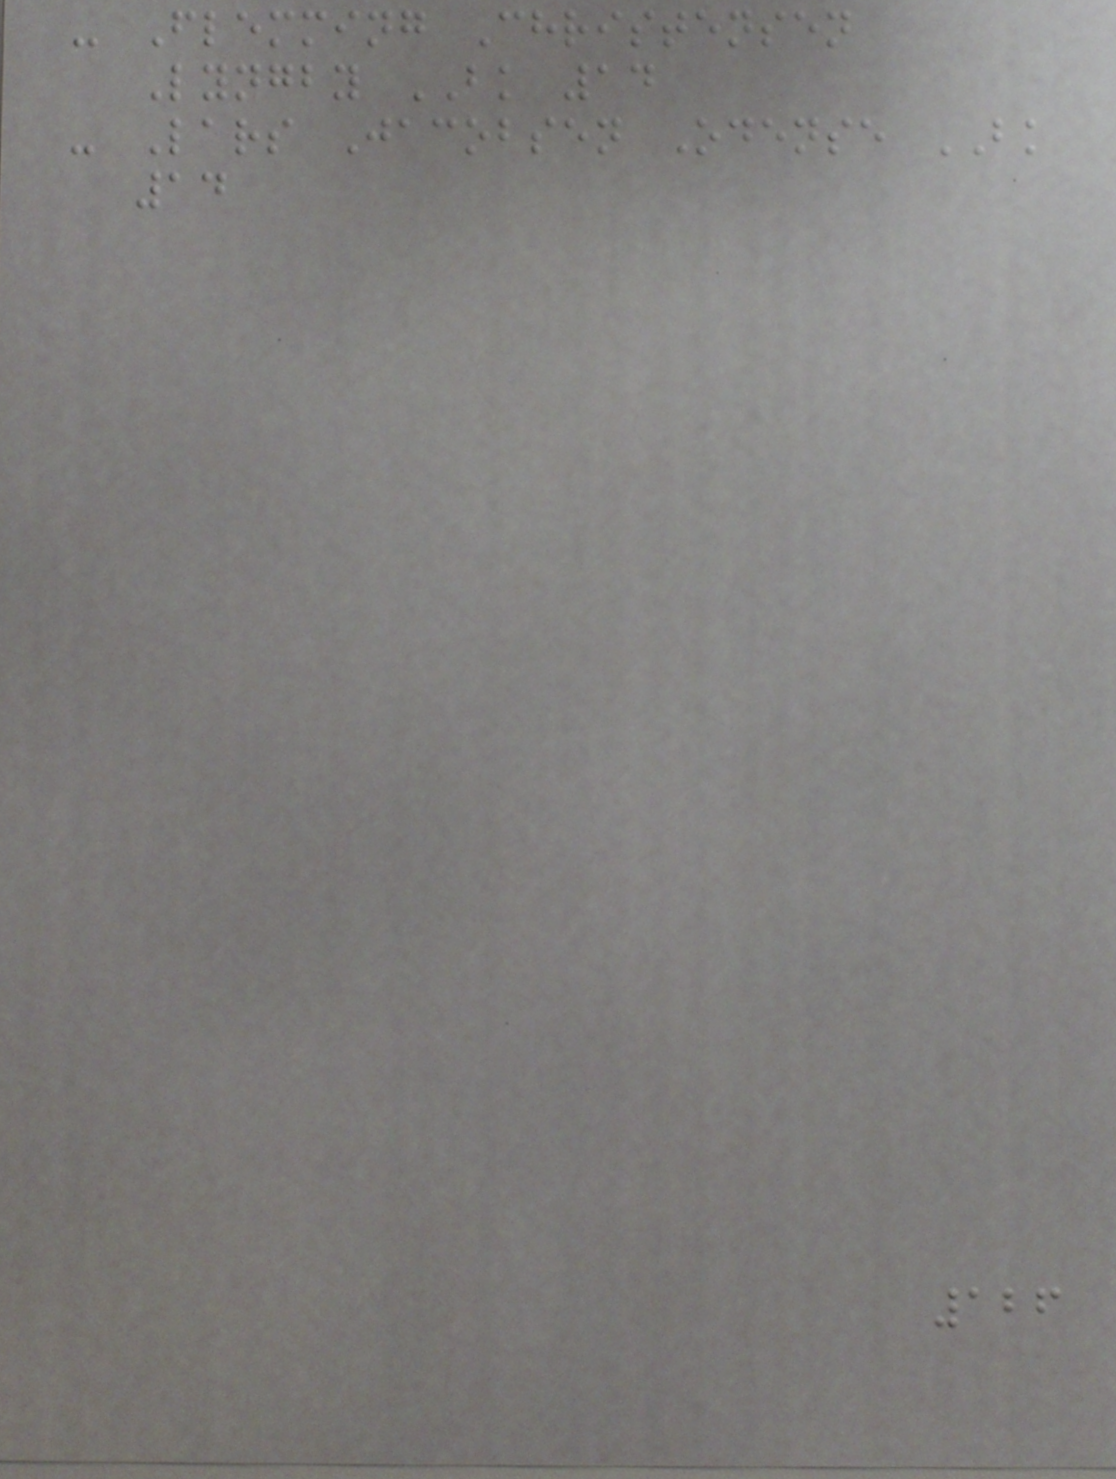- Flemming Christensen
Lyngby BK 14
- Lars Jacobsen Odense BK
14
126
